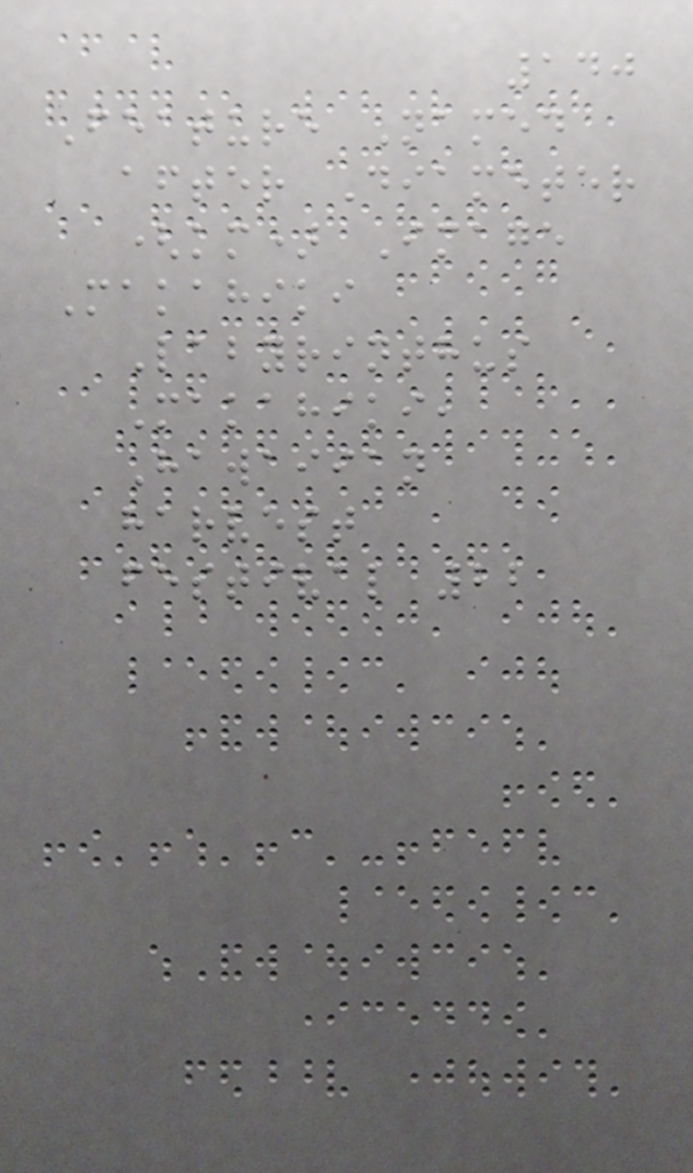140
Feature Named
after Diameter
(km) Image
Makahiki
Labyrinthus
Makahiki,
Hawaiian
harvest
festival 22
